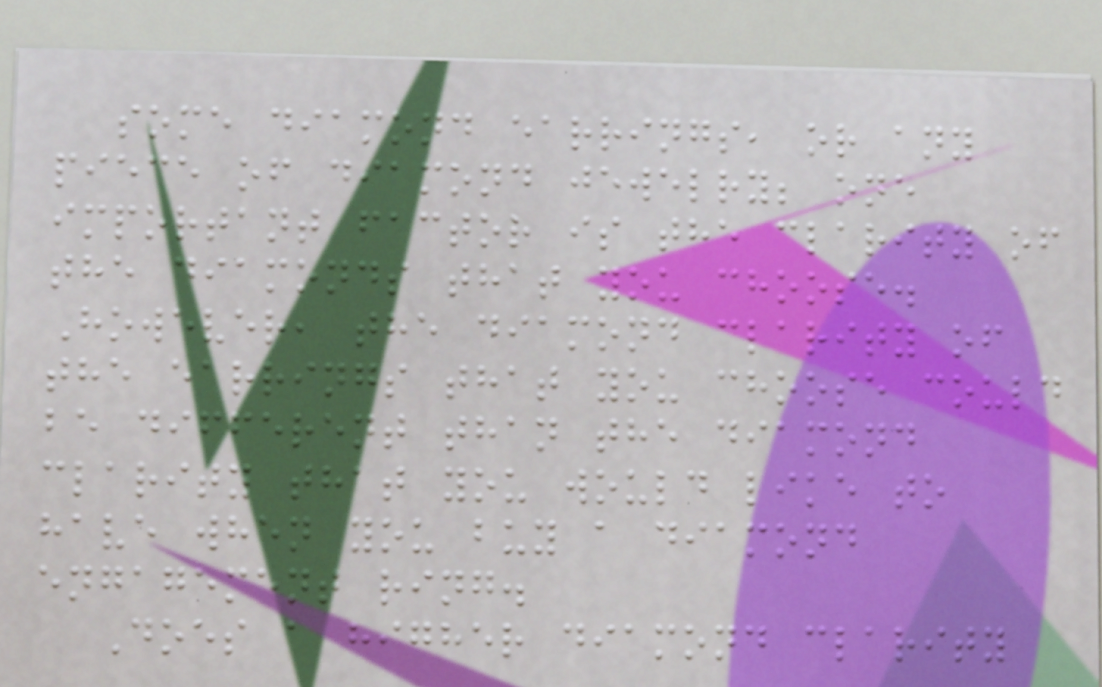some diamond earrings, or any
piece of diamond jewelry; one
important factor is the clarity of
the diamonds that you choose.
However, the diamond clarity of
the earrings that you choose could
be different than the diamond
clarity that you would like to
have when you buy a diamond
engagement ring.
Does a higher diamond clarity
